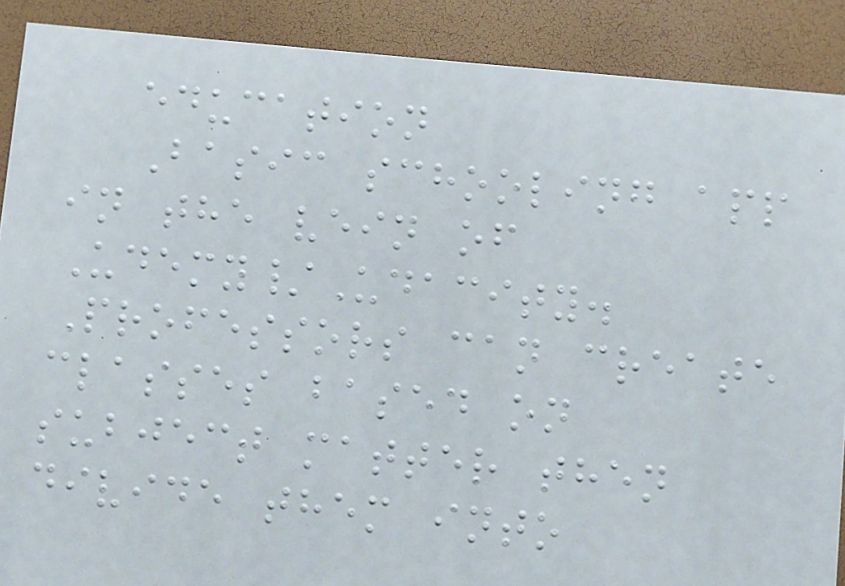education
Basic schooling app
in the vein of
Udemy/Udacity.
Professors can create
classes based on
subject matter then
divide them into
